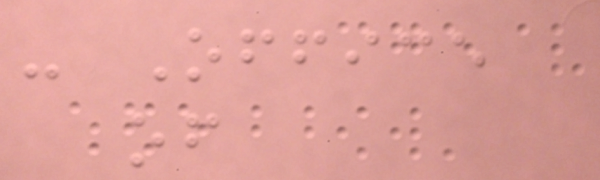- Office
of
